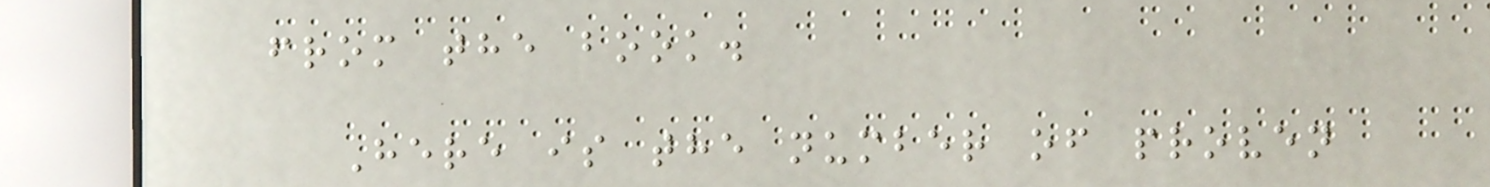from the book.
Here is the number of proven
